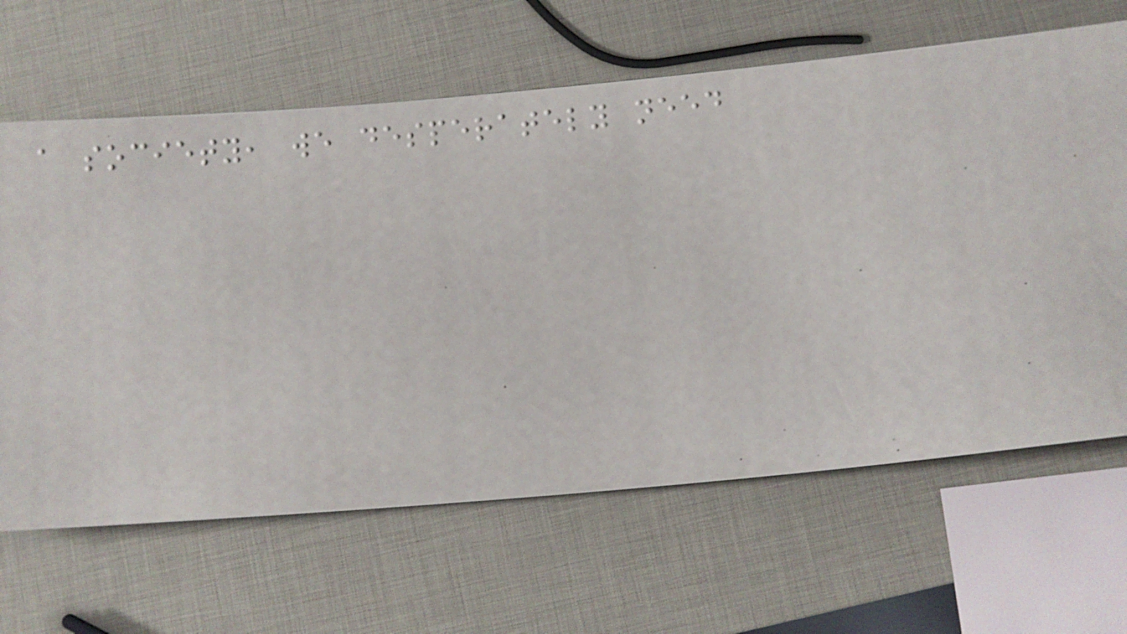a society, we desperately need
